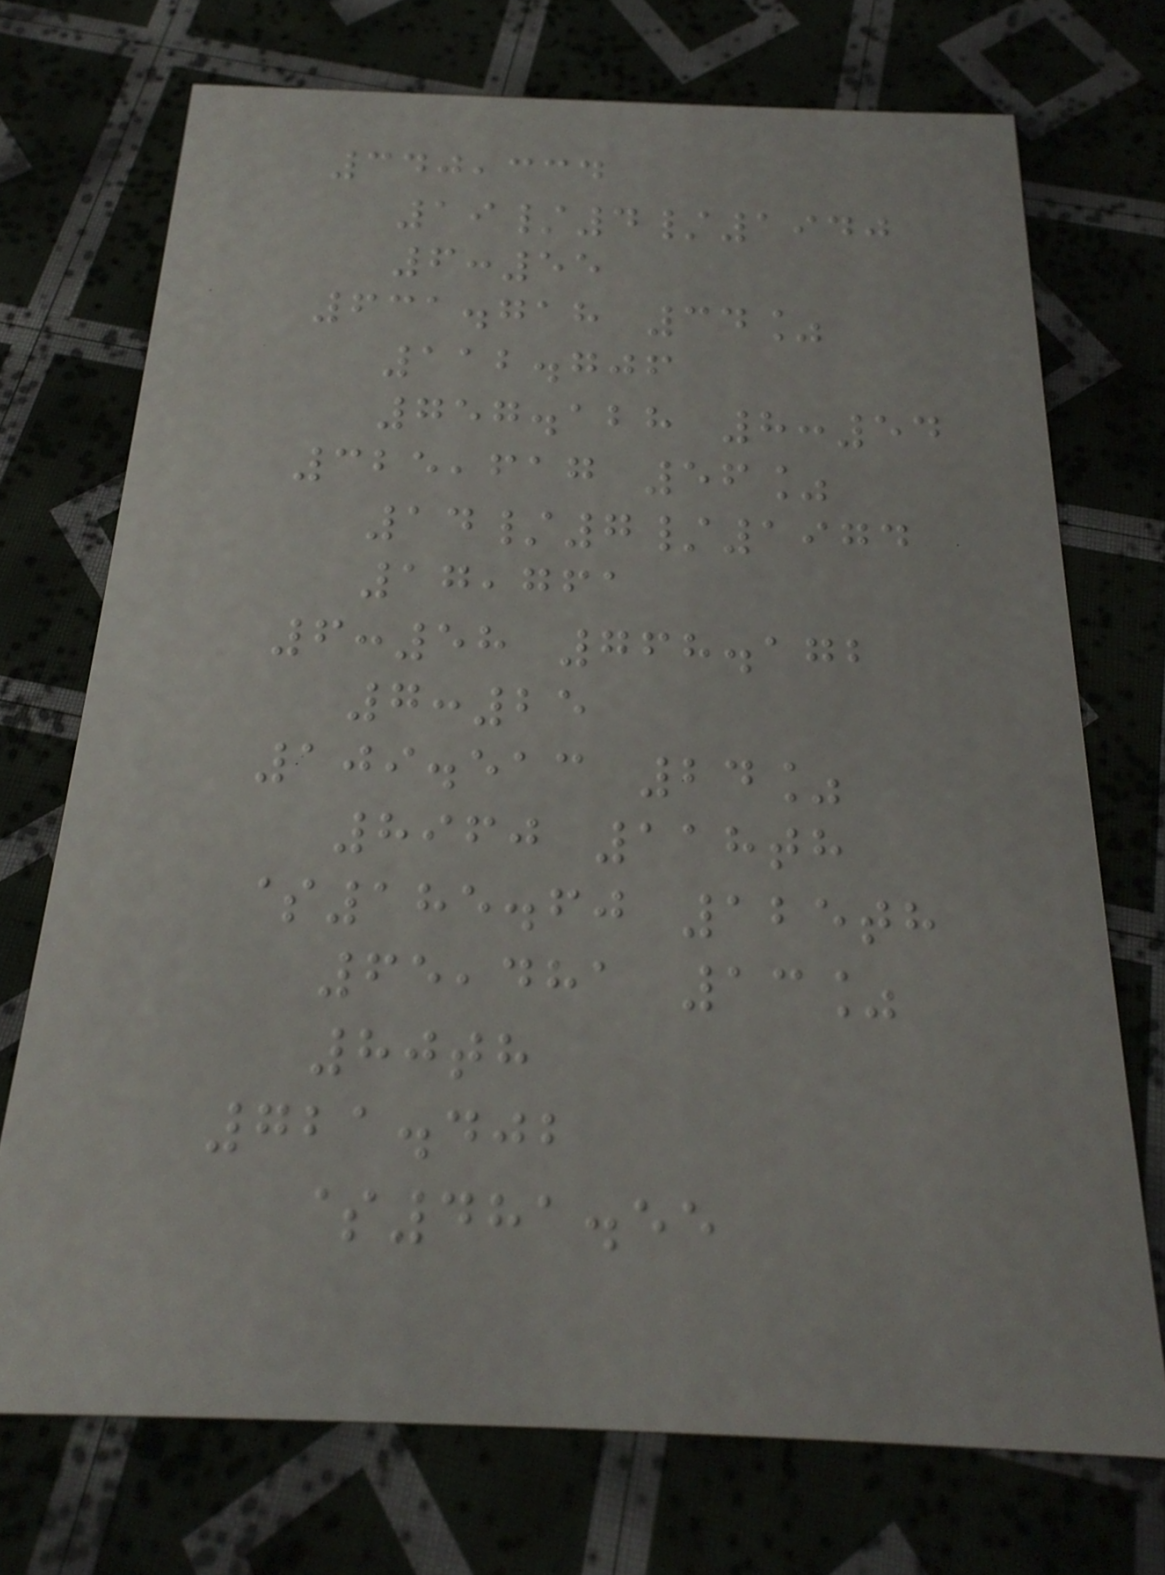340,334
19/4/1940
6:55
631.718 34%
112.706
757.128 8:54
325,617 56%
14/7/1974
17,761
6:58 768.172
7:25
109.513 24%
8960 118th
$185.60 125th
65,481 13%
80th
721.402
$481.55
